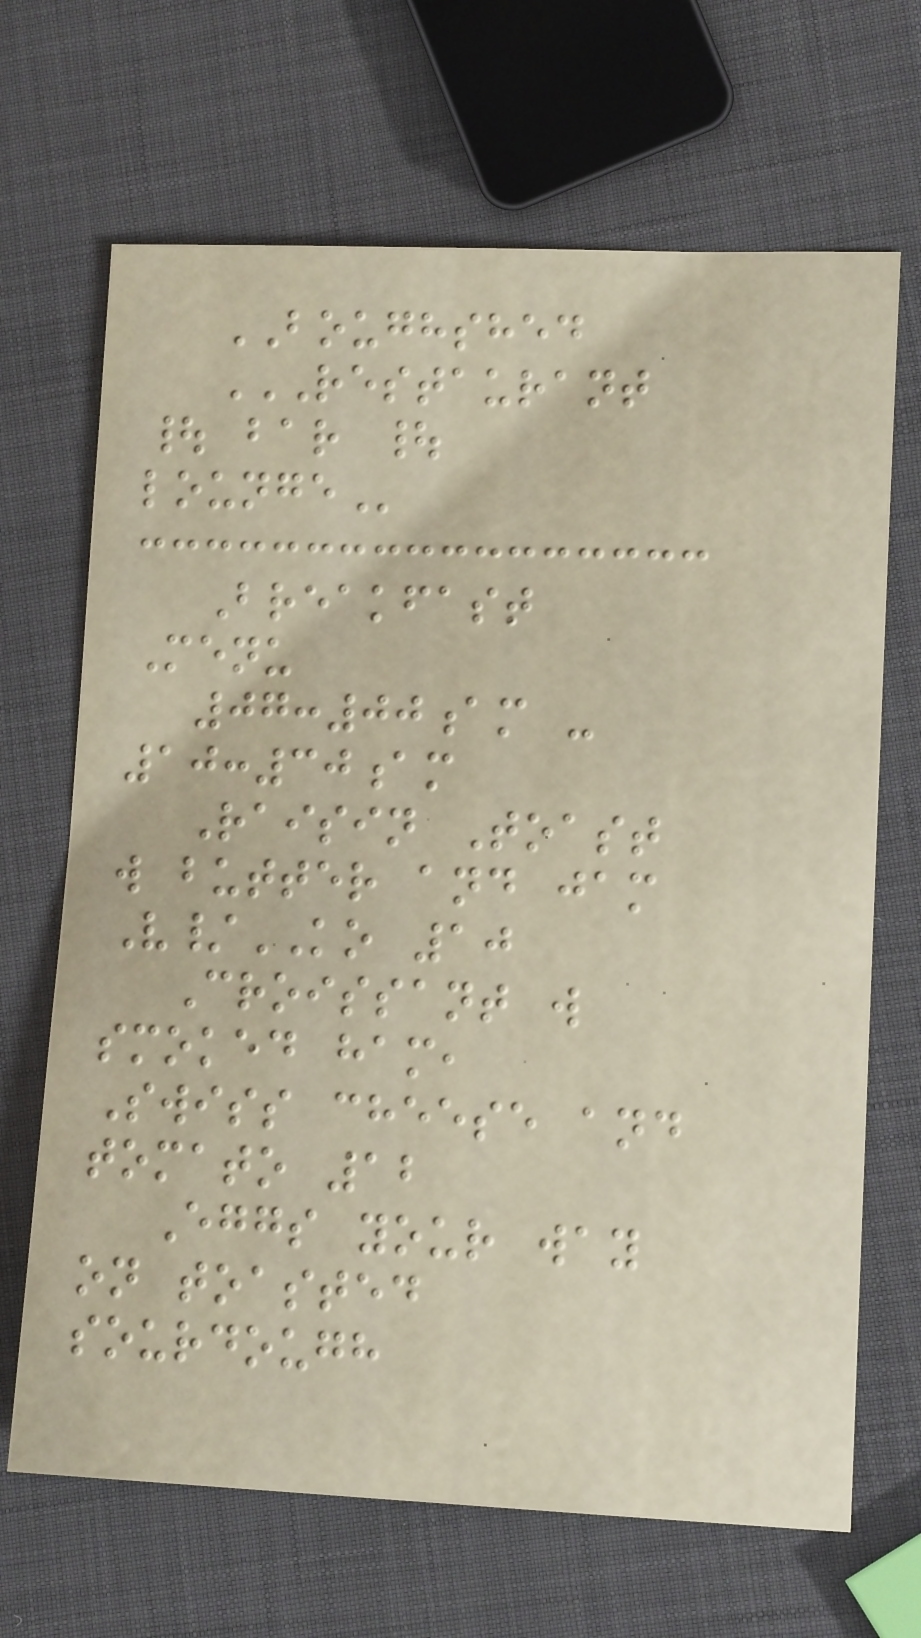BOUGHSHED
RESTAURANT
| BAR |
LOUNGE
Breakfast
Menu
07:00am -
10:30am
Raisin Toast
w butter and jam
V/KO 10
Croissant w
smoked ham,
Swiss cheese and
tomato 12
Eggs your way
on toasted
sourdough
